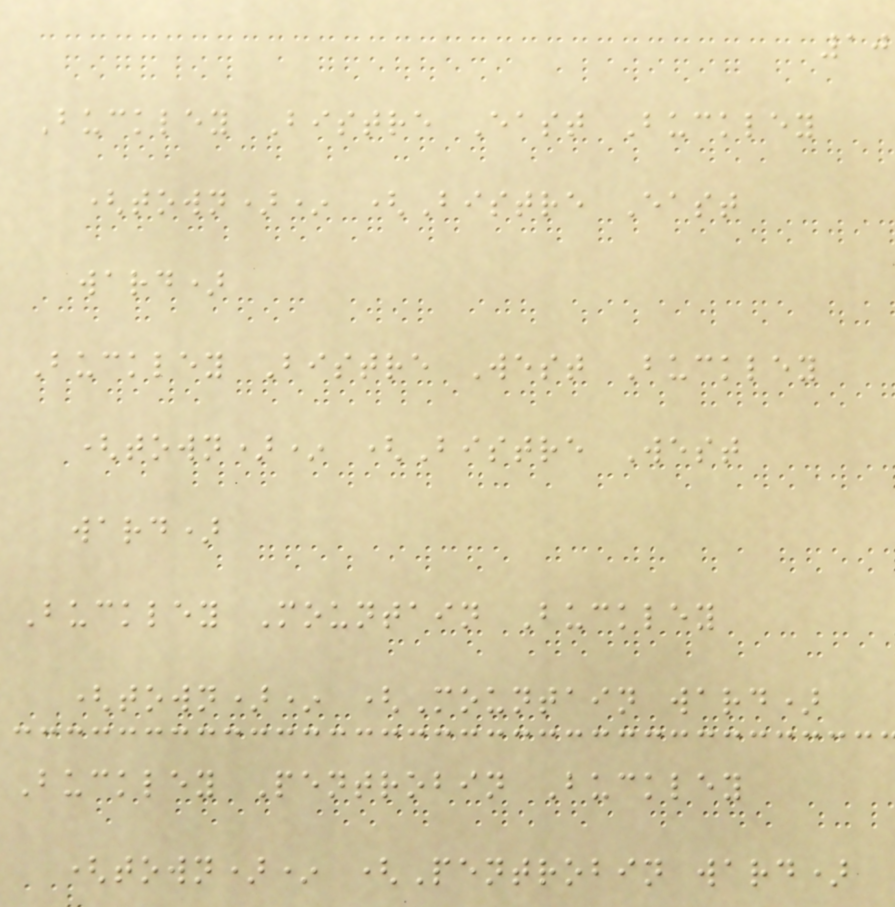10
Buckley Bistre East Buckley
(town)* (Bistre East
ward)
Buckley Bistre West Buckley
(town)* (Bistre West
ward)
Buckley Mountain Buckley
(town)* (Mountain ward)
Buckley Pentrobin Buckley
(town)* (Pentrobin ward)
